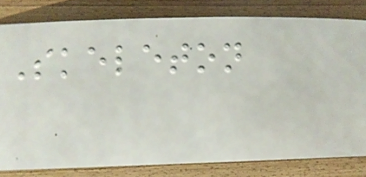Skeleton
